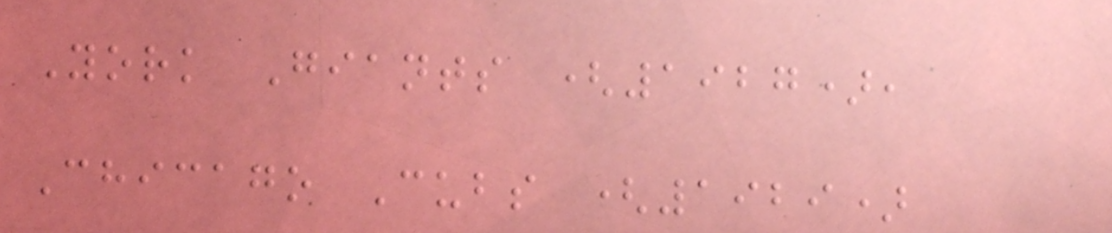York Giants (1927),
Chicago Cubs (1929)
